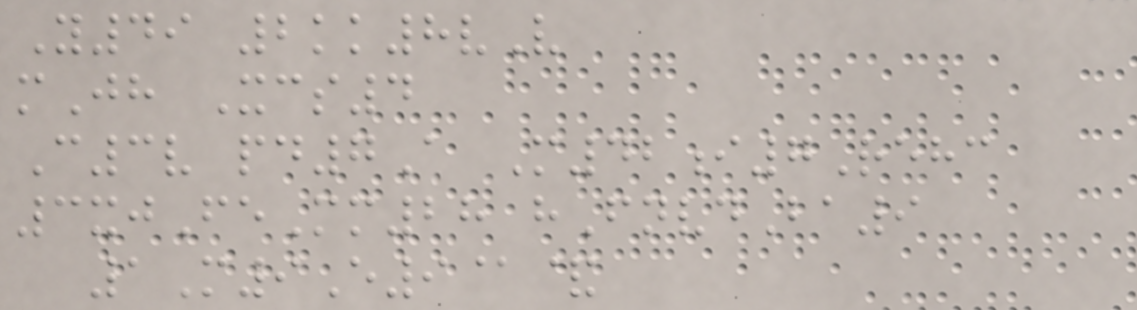Y49 2kk8vV
mJh Xcs4
C3v pd7A M42i7Rehc
3xjFeMm28 hFnvdBa9
1M9E9@&
